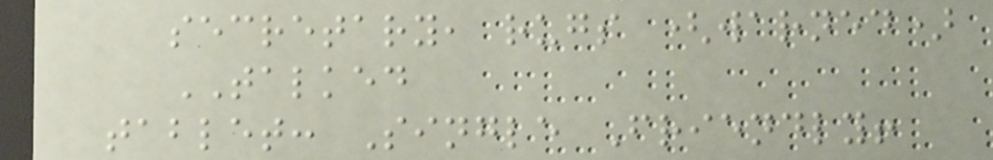secretary, rugs (warned)
TALKED
tablet: Single Friendly!
